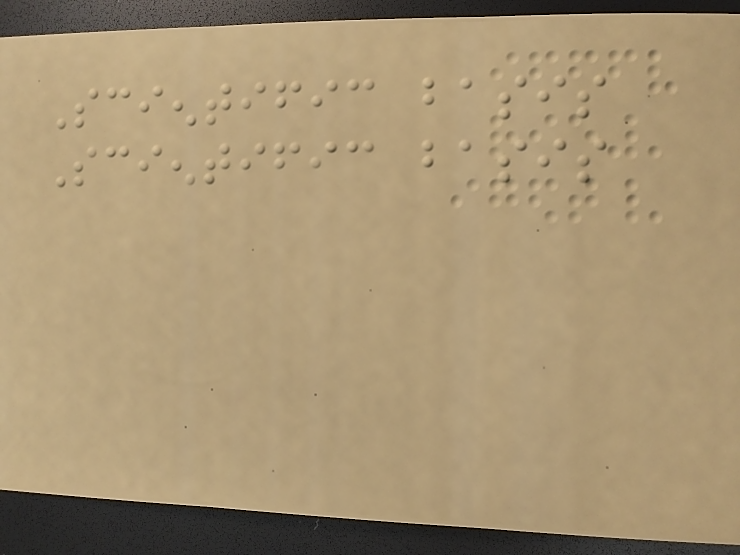Scientific basis
Scientific basis
